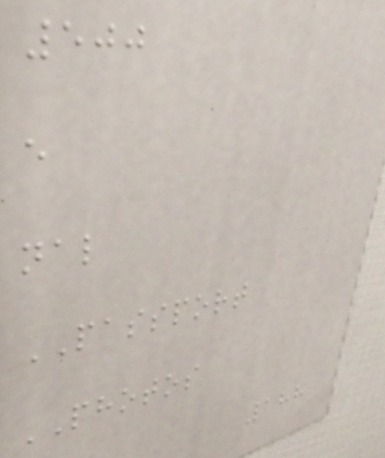500
e
nal
PASSPORT
PHOTOS
188
